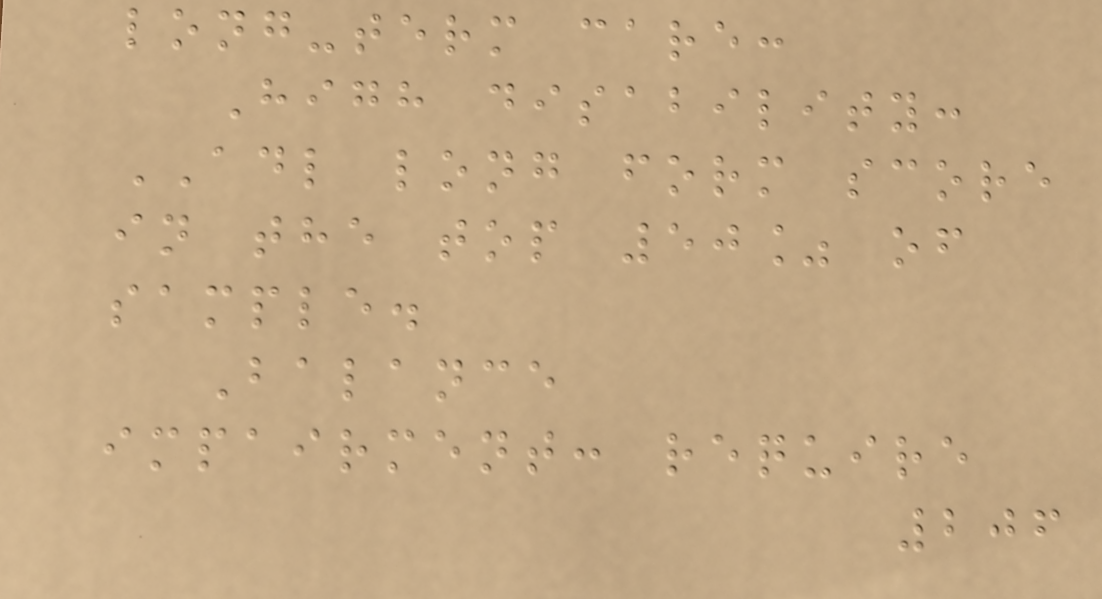long-term care:
High disability:
ADL long form score
in the top 50% of
sample.
Balance
impairment: require
206
